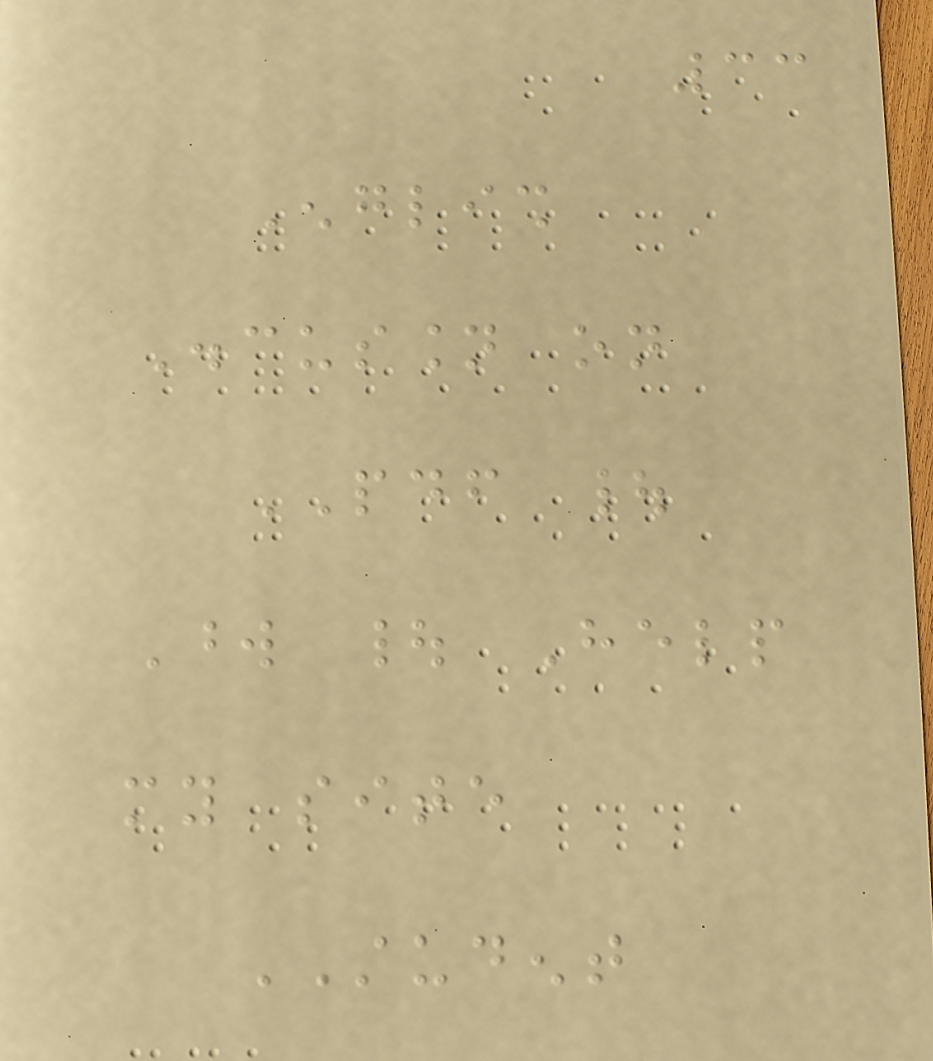33
English
Discussion on
PDF |
Word | Help
my site
STUDENT
